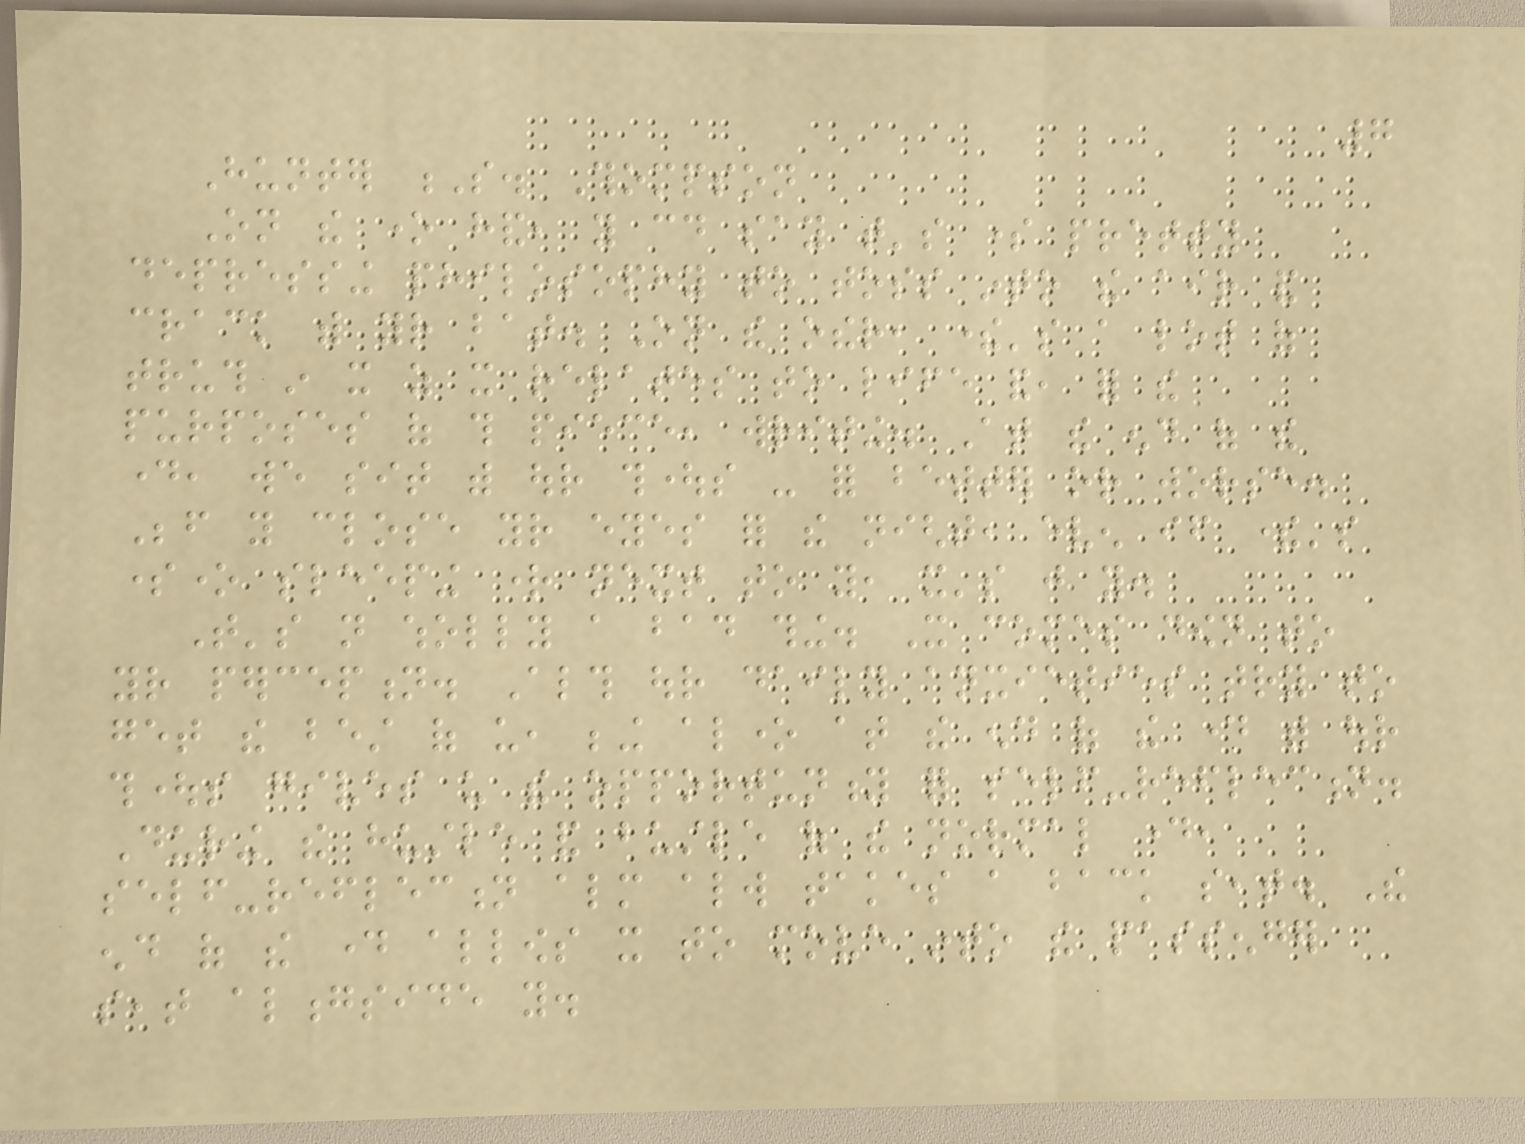7
Hunter S. Thompson
On the one hand, you could say that's some pretty
depressing philosophy to toss into the air and
crack with your bat. On the other, there's a lot of
truth in it as it relates to life and, for the
purposes of this piece, writing. At the end of the
day, we sit with our thoughts - for better or worse.
Before you close your eyes for the night, even if there's
someone sleeping right next to you, it's just you.
That's not wholly a bad thing. It comes down to
your perception. Although our daily anxieties try to
get the best of us, being alone at the end of the day with our
thoughts gives us the opportunity for self-reflection.
During the hustle and bustle of the normal day,
self-reflection almost always takes a back seat. The
end of the day allows it to move into the passenger
seat alongside you.
